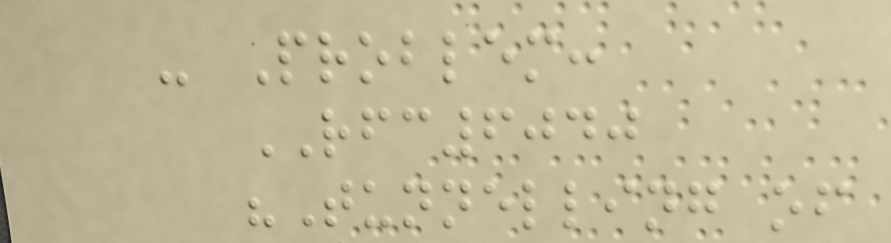- Problem:
RFC6040
"Tunnelling of
